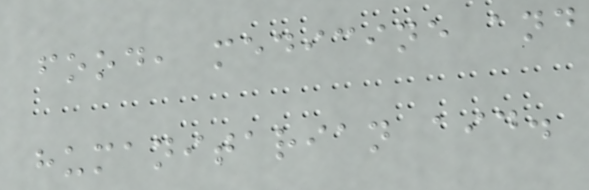food, medicine and
humanitarian aid.
